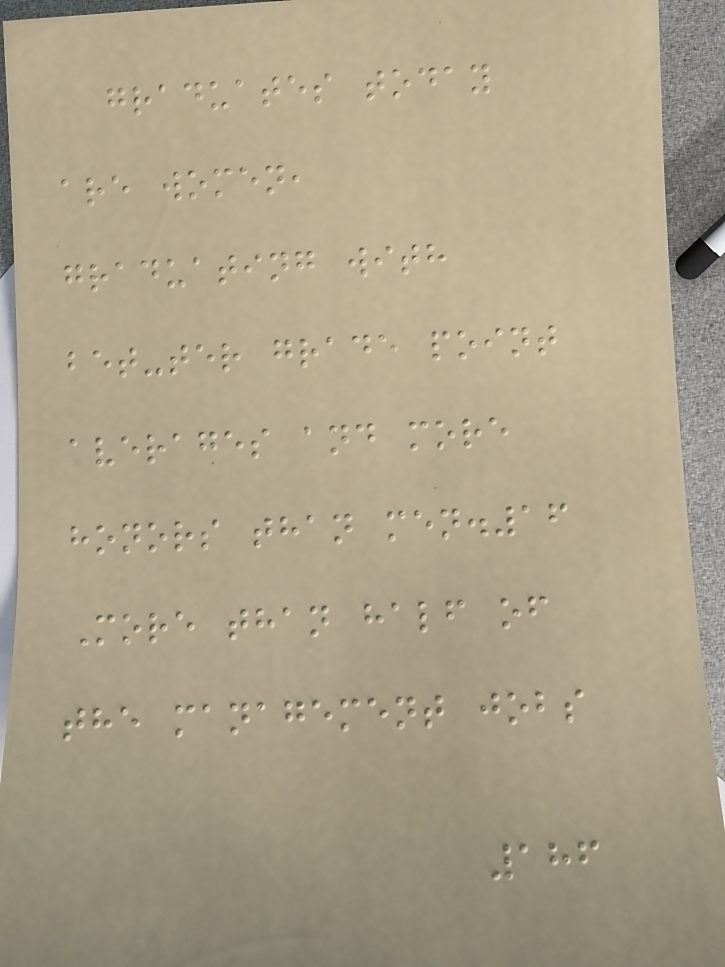graduates today
are women,
graduating with
bet-ter grade point
averages and more
honors than men.16
More than half of
the management jobs
186
